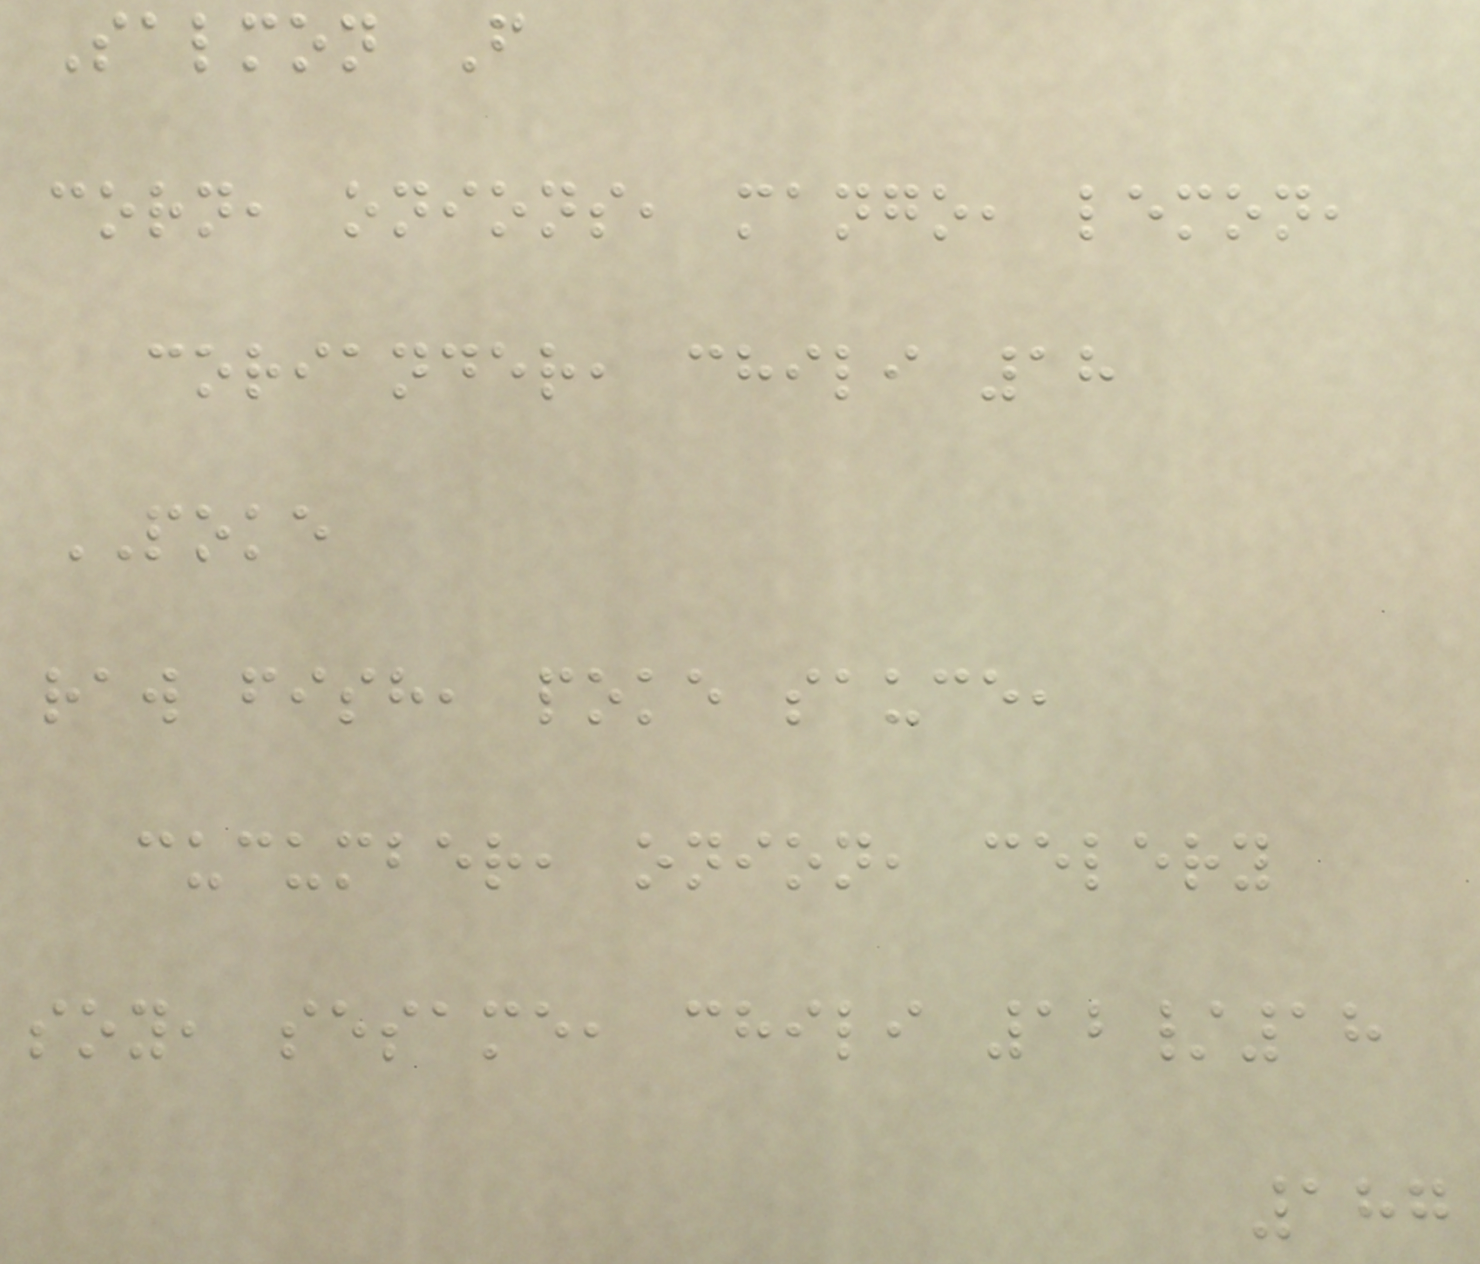Salmon F
corn, onions, mango, lemon,
coriander, chili 18
POKE
raw fish, poke sauce,
cucumber, onion, celery
soy, sesame, chili 12/18
187
